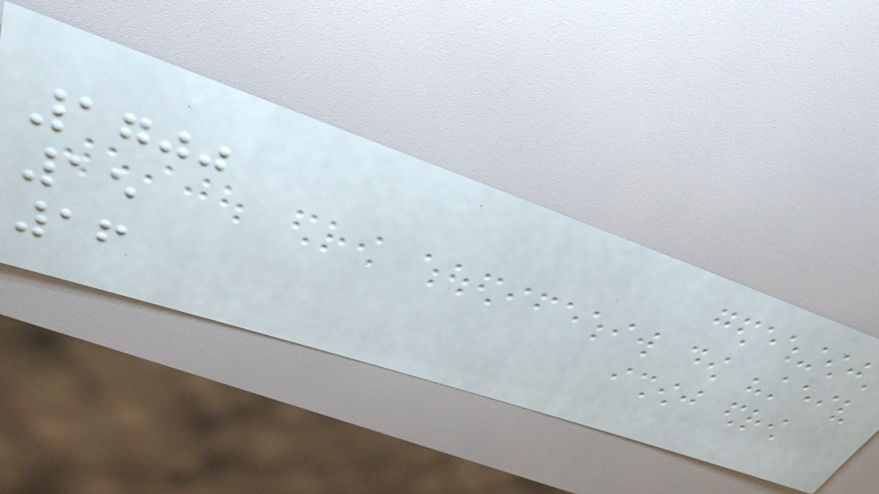1700
15
16
